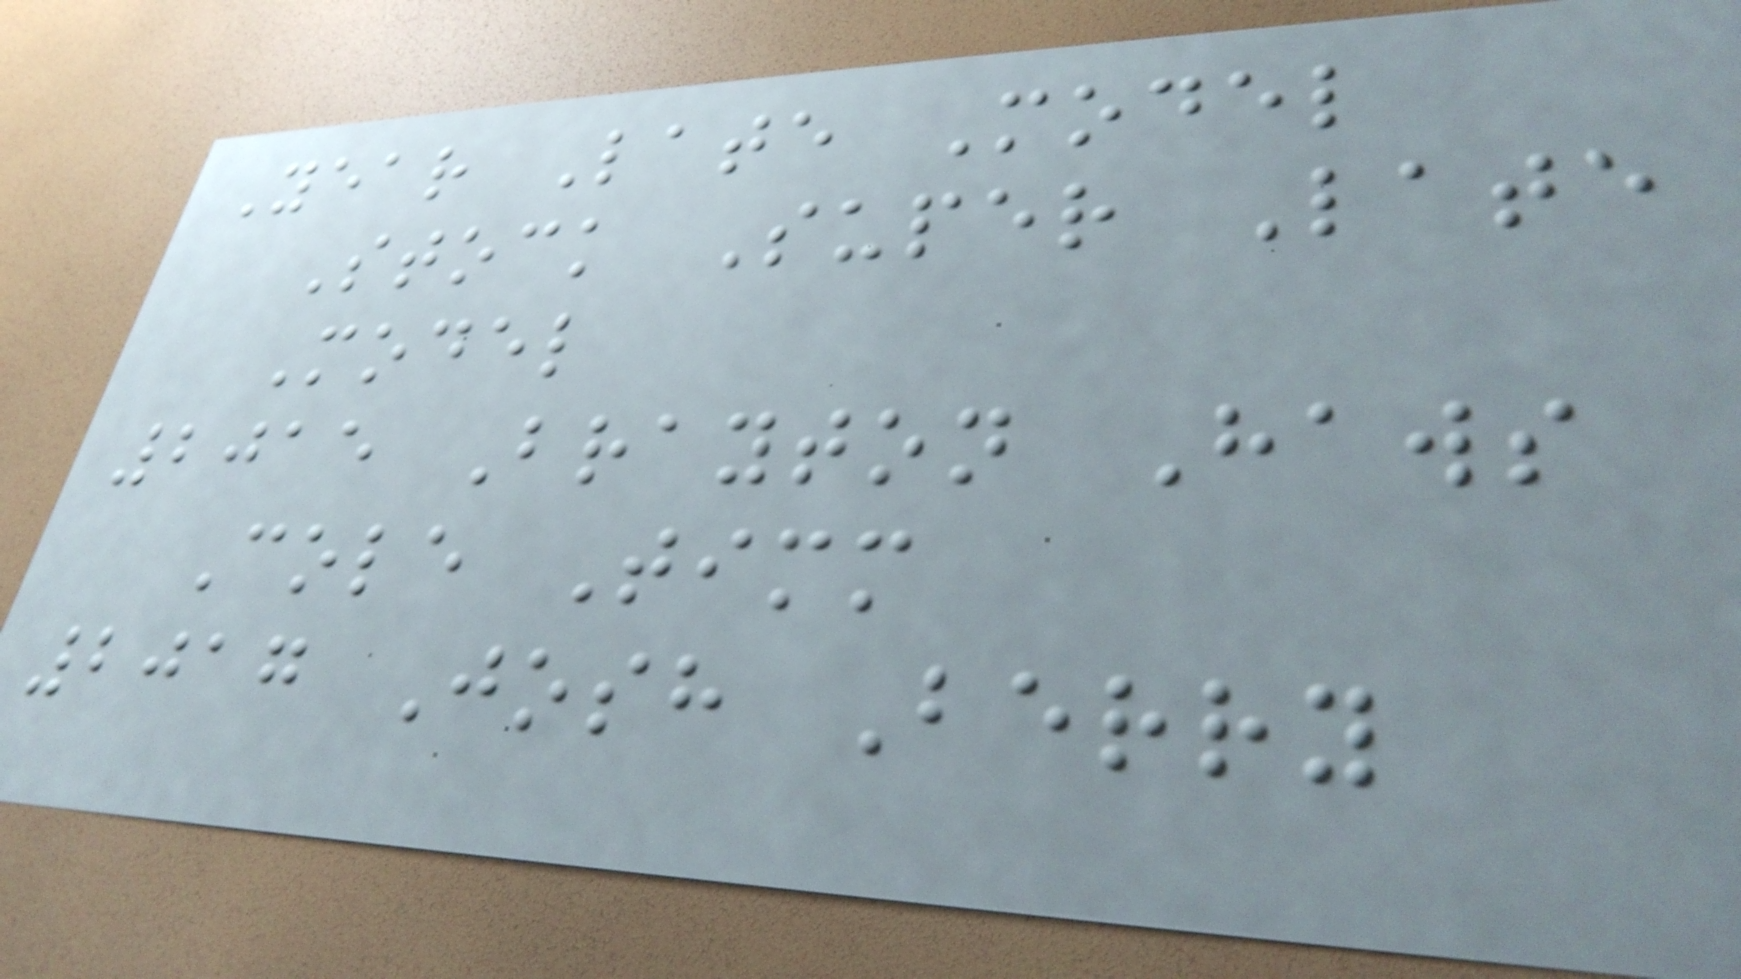Year Late Model
Stock Super Late
Model
2015 Brayton Haws
Cole Timm
2017 Josh Berry
